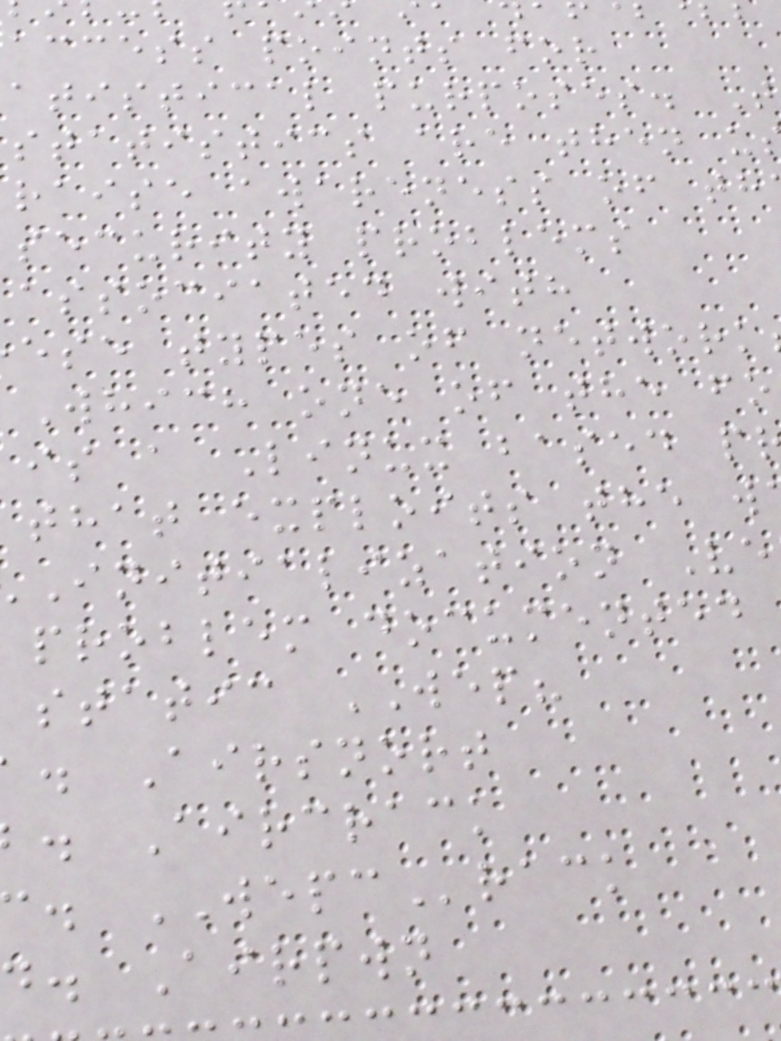access points for
atistical purposes. T
statistics are then u
raise awareness of th
security problems
associated with
ese types of network
Which one of the fo
is a Linux based p
that exploits the w
Initialization Ve
problem documented
static WEP?
. Airsnort
. Aircrack
. WEPCrack
d. Airpwn
